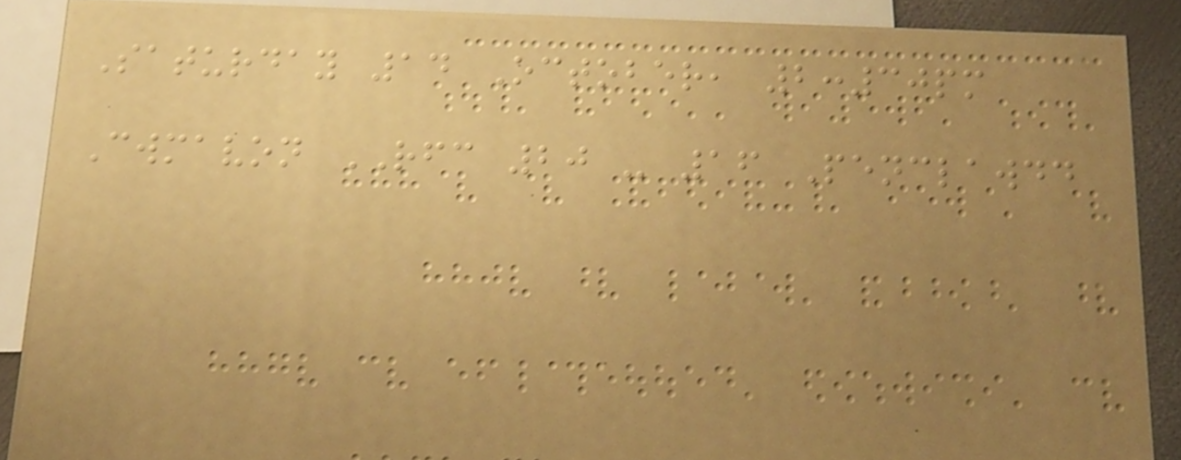Saturday 14 October, 2:30pm
Cwmavon RFC 20 - 16 Penclawdd
